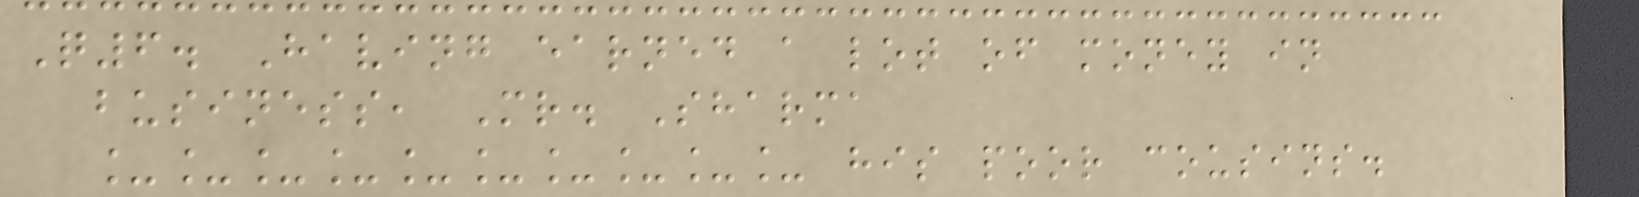Q6. Having earned a lot of money in
business, Mr. Sharma
__________ his poor cousins.
